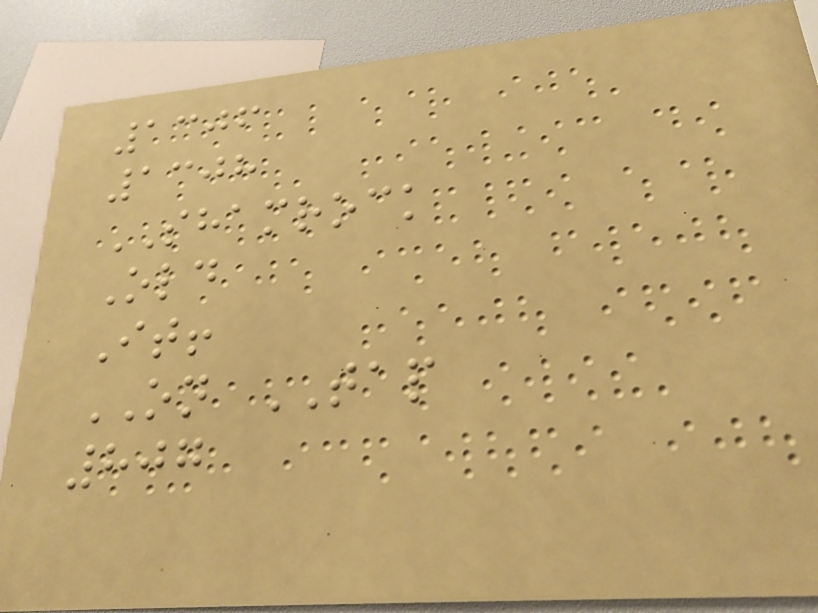1306
1308
SHAMROCK
Old
It!
ON TAP
807
